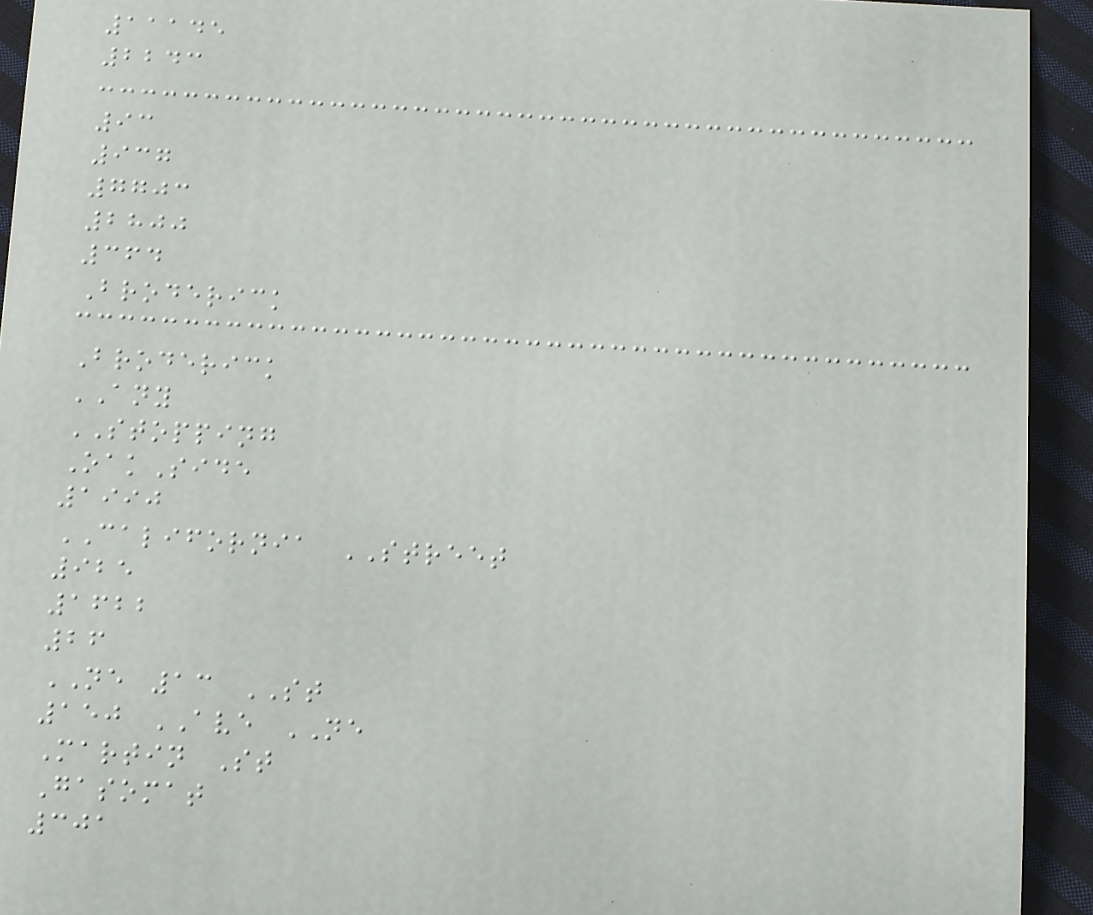11145
2243
93
937
7703
2800
364
Broderick
Broderick
ANY
STOPPING
OakSide
1990
CALIFORNIA STREET
925
1622
26
NE 13 ST
150 AVE NE
Martin St
Gasomat
301
